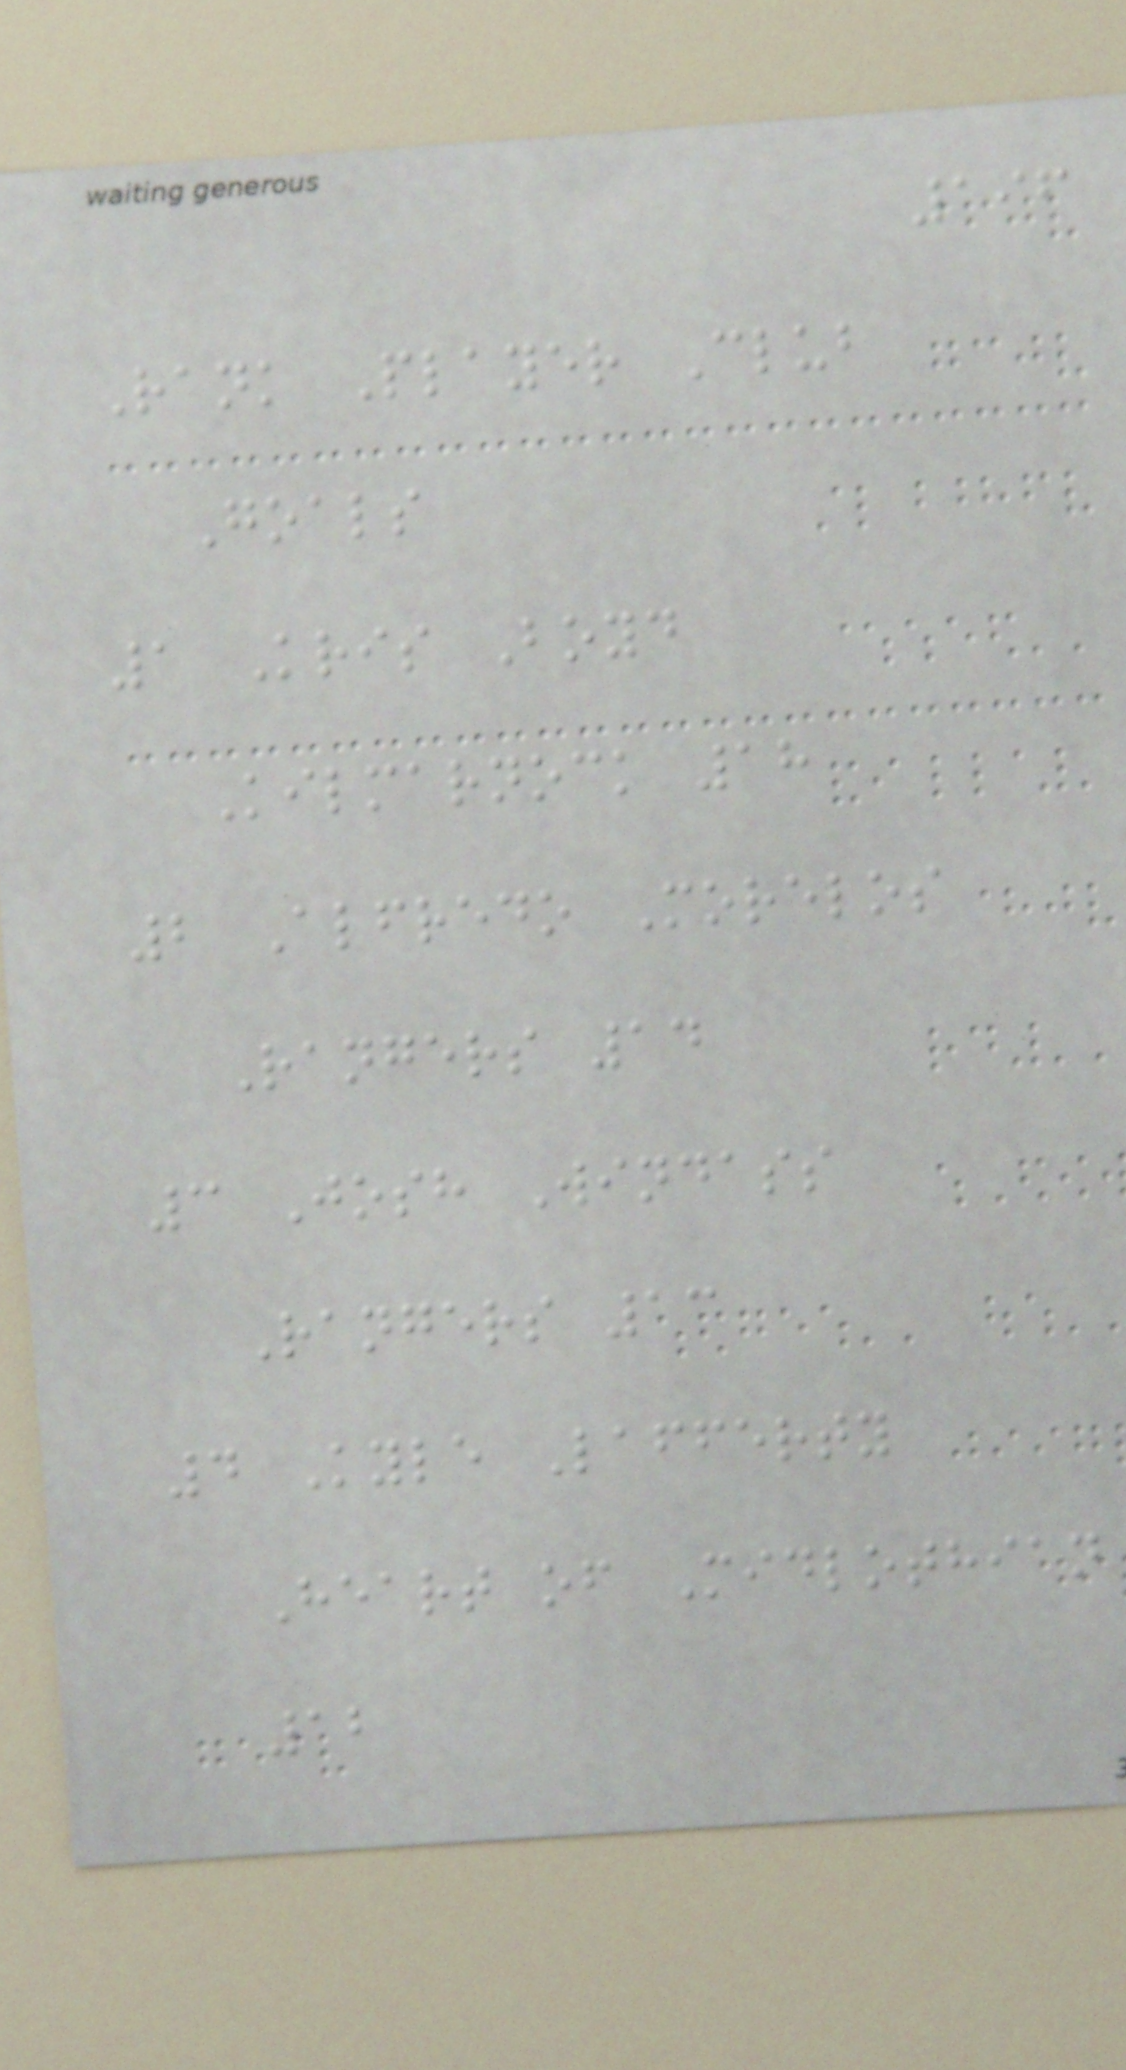196
Rank Player Club
Goals
1 Kris Boyd
Kilmarnock 18
2 Alfredo Morelos
Rangers 14
3 Josh Windass
Rangers 13
4 Kyle Lafferty
Heart of Midlothian
12
